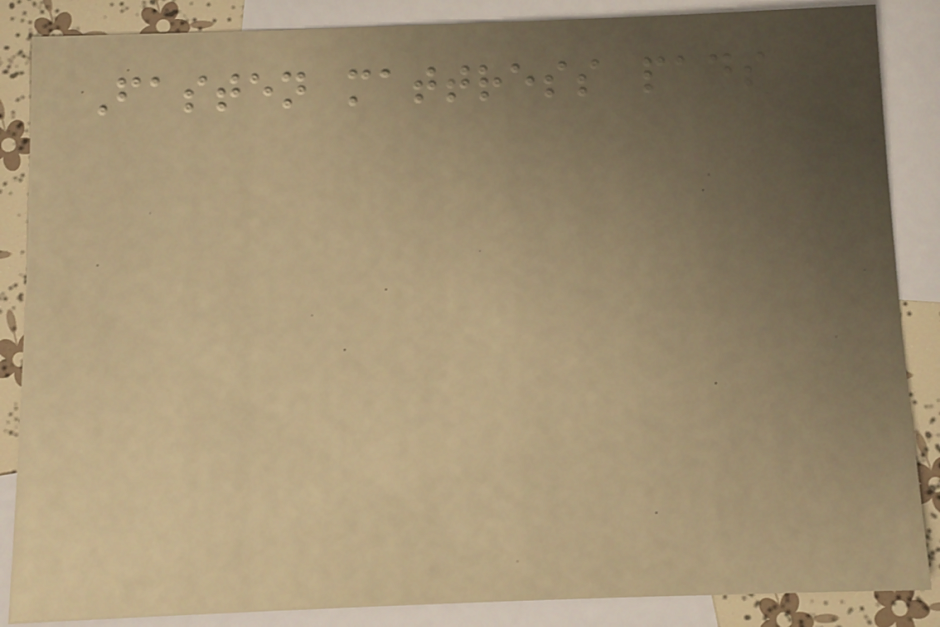Fasten mattress pads
